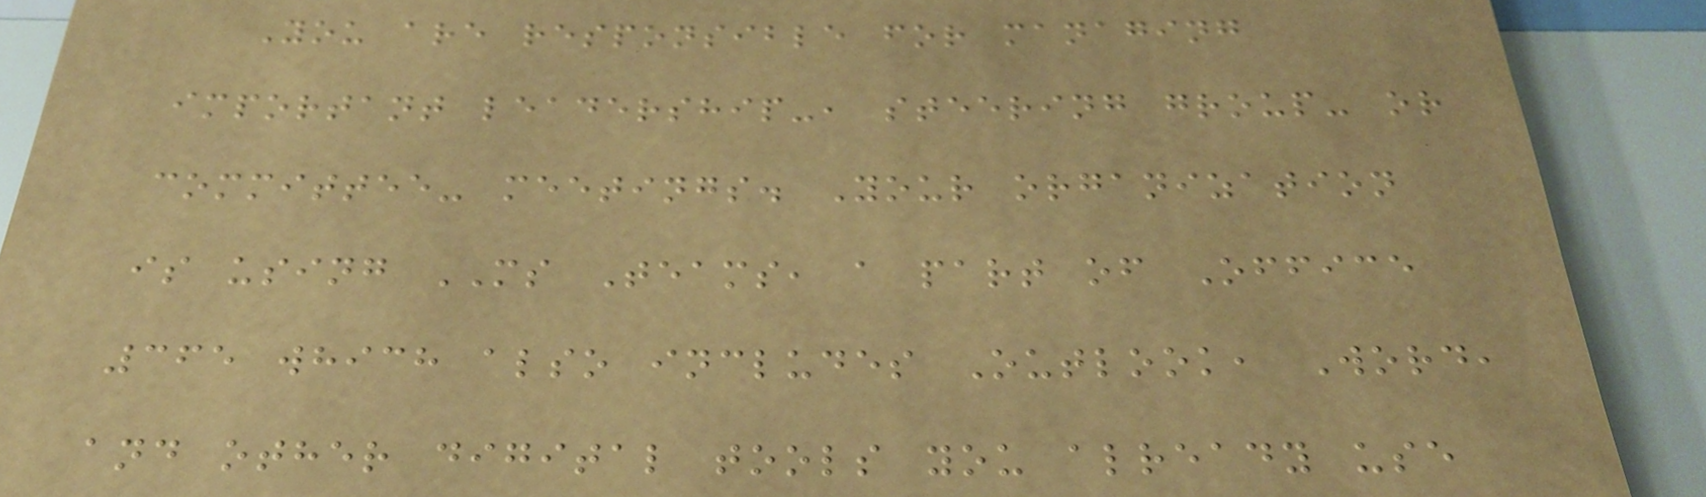You are responsible for managing
important leadership-, steering group- or
committee- meetings. Your organization
is using MS Teams, a part of Office
365 which also includes Outlook, Word,
and other digital tools you already use
